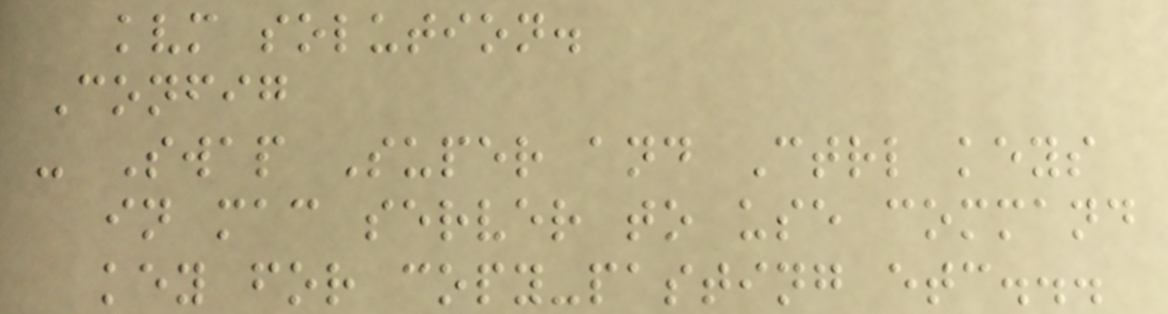kvm solution.
Config
- Swap Super and Ctrl keys
in mac server to use command
key for copy-pasting etc...
